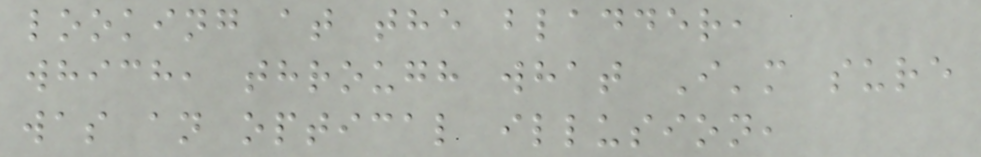looking at the bladder,
which, through what I'm sure
was an optical illusion,
